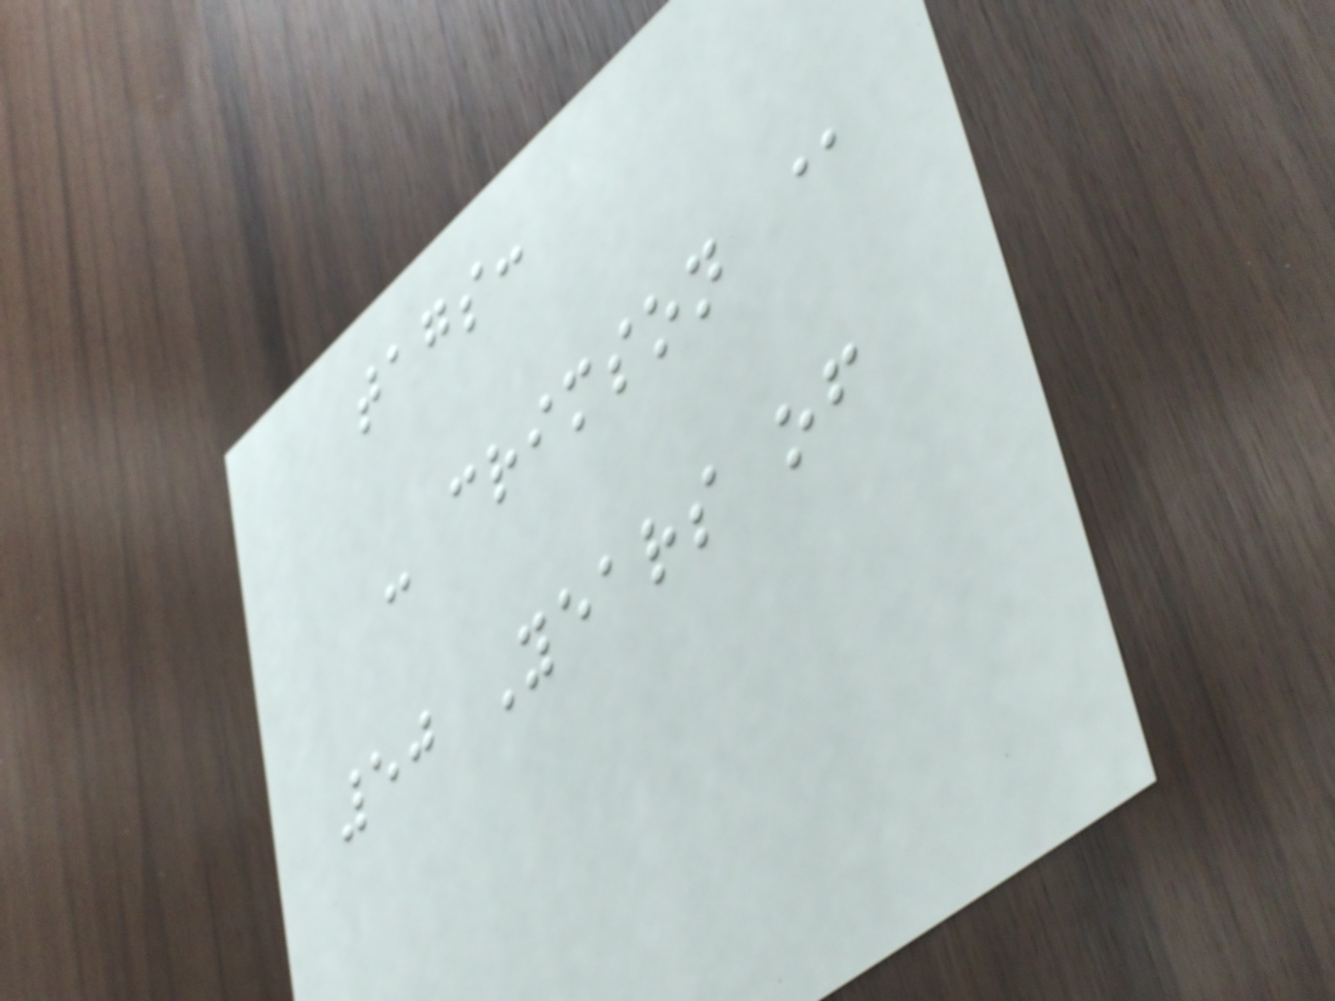tags:
- crimson @
50 Years of
